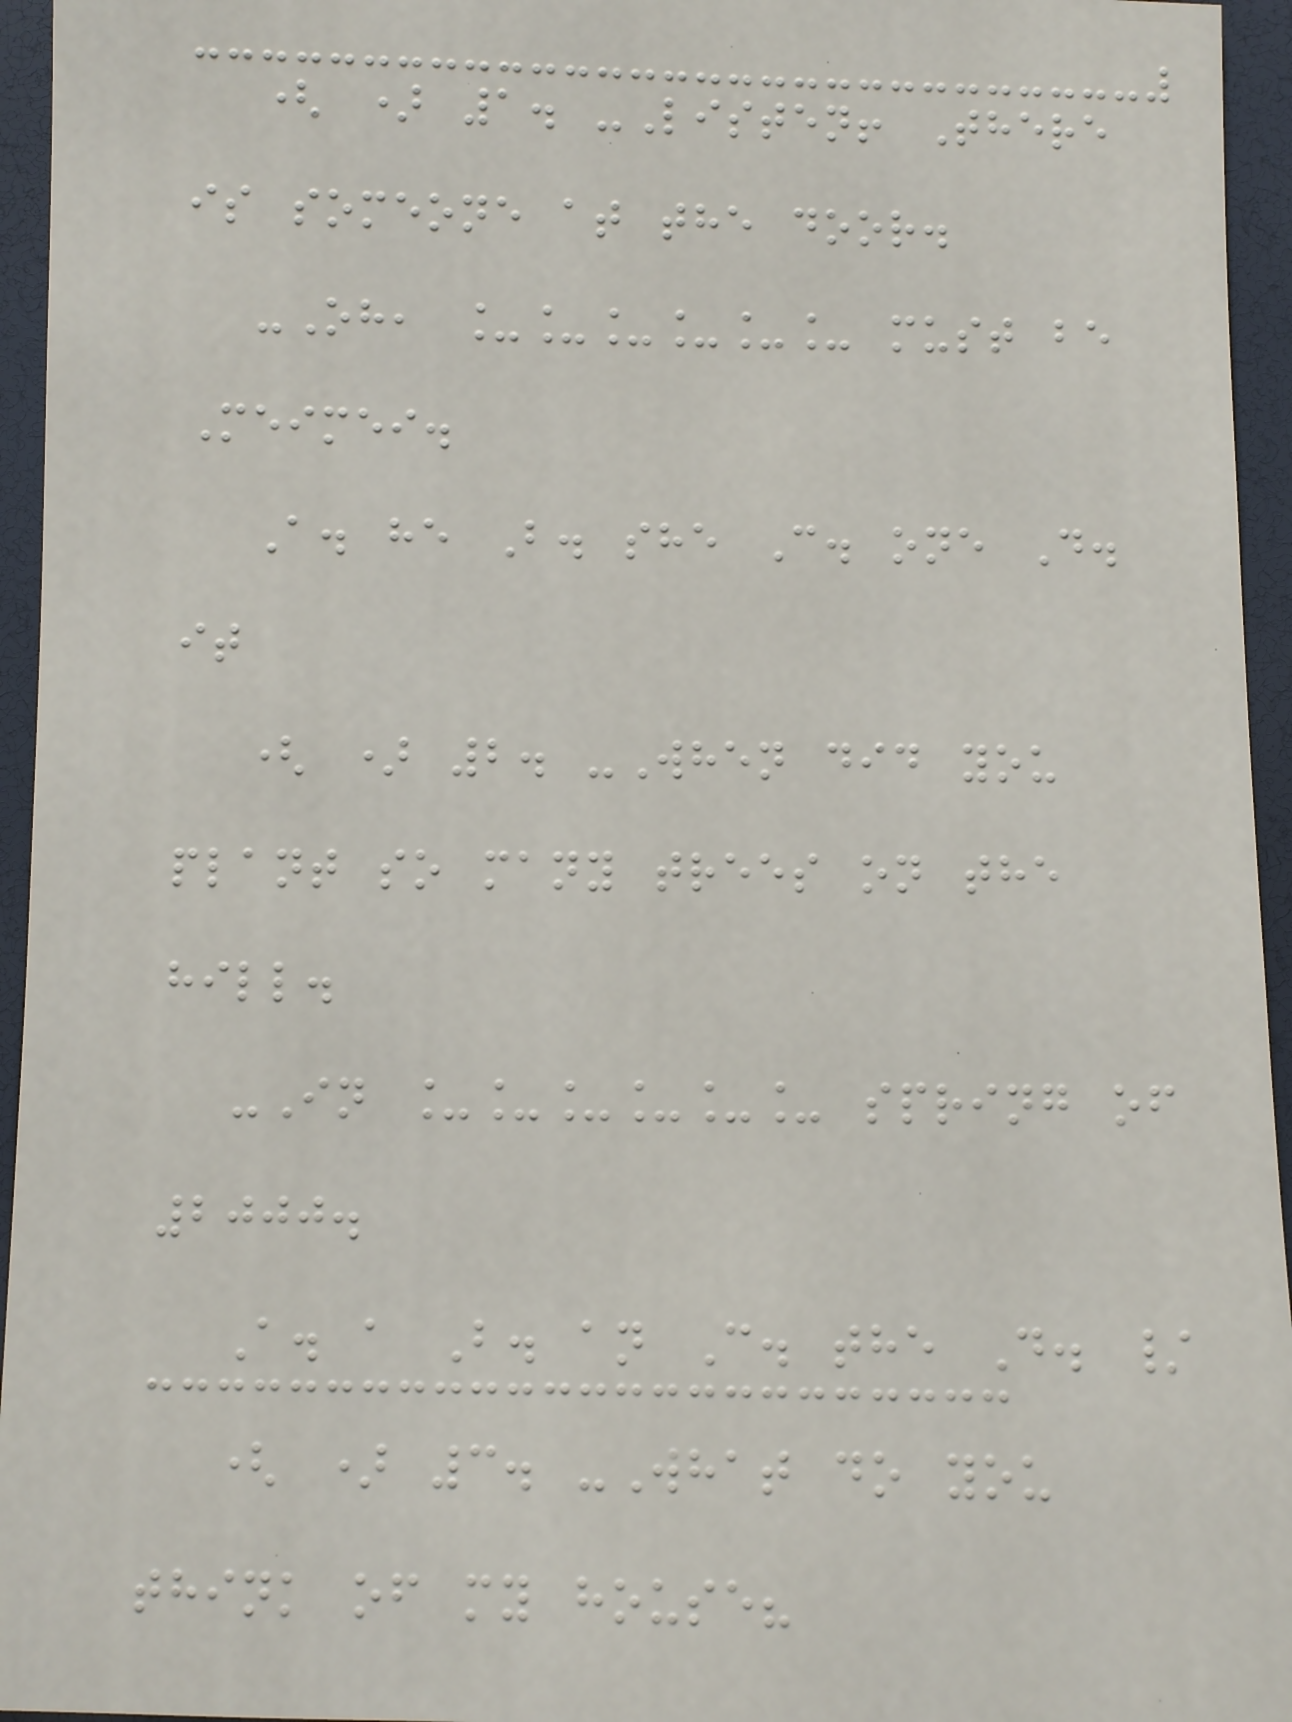( ) 1. -Listen! There
is someone at the door.
-Oh, ______ must be
Meimei.
A. he B. she C. one D.
it
( ) 2. -When did you
plant so many trees on the
hill.
-In ______ spring of
2000.
A. a B. an C. the D. /
( ) 3. -What do you
think of my house?
